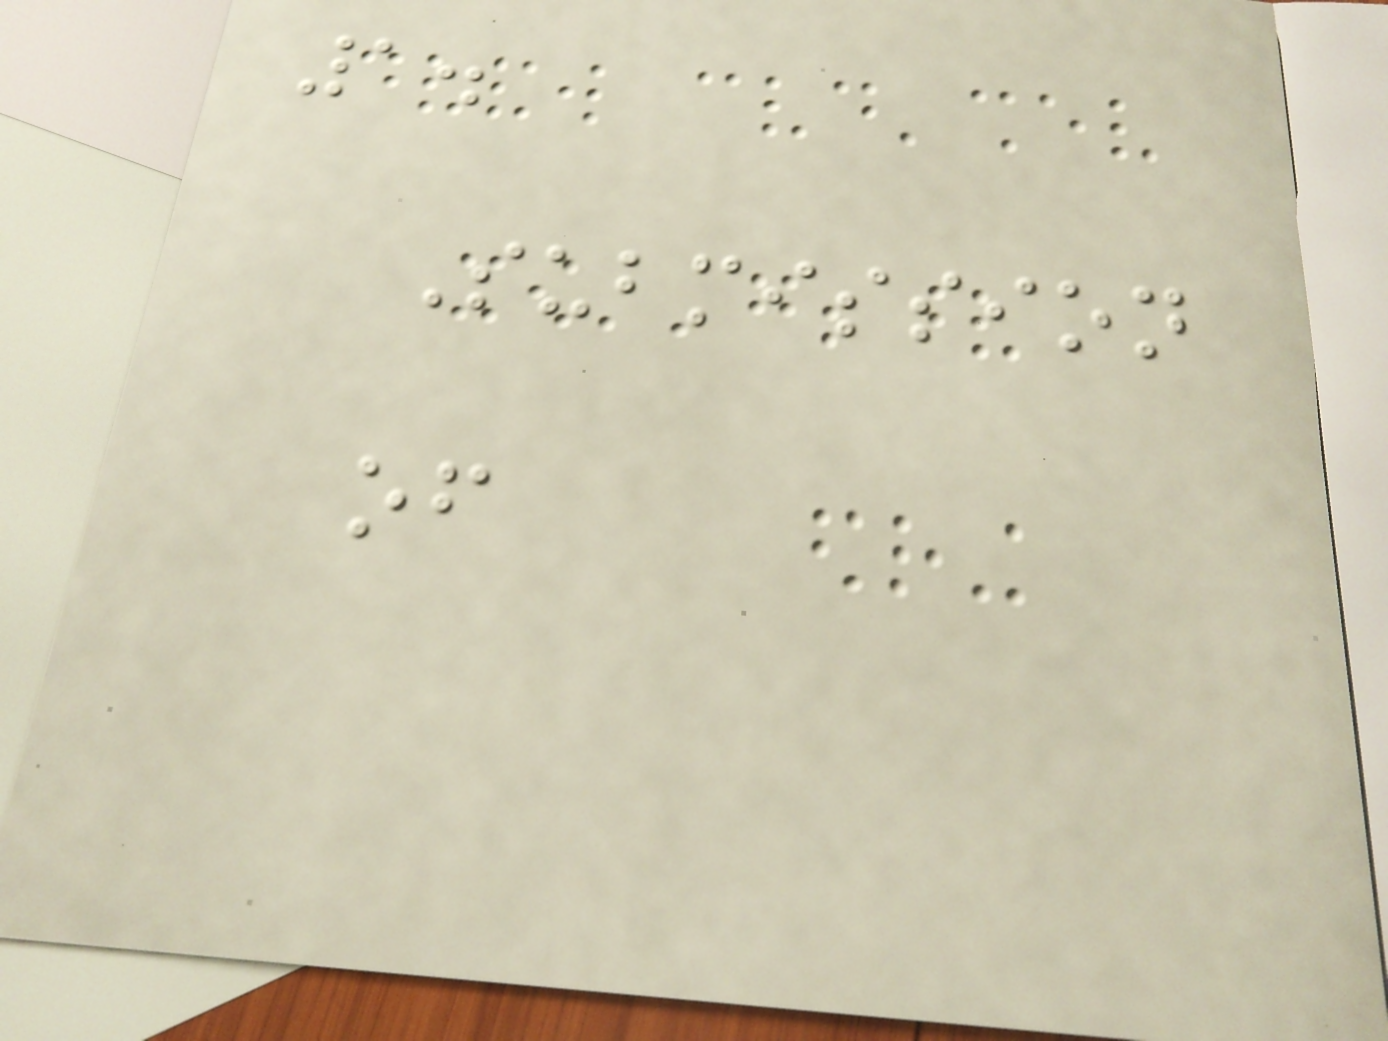1.
Submission
of
